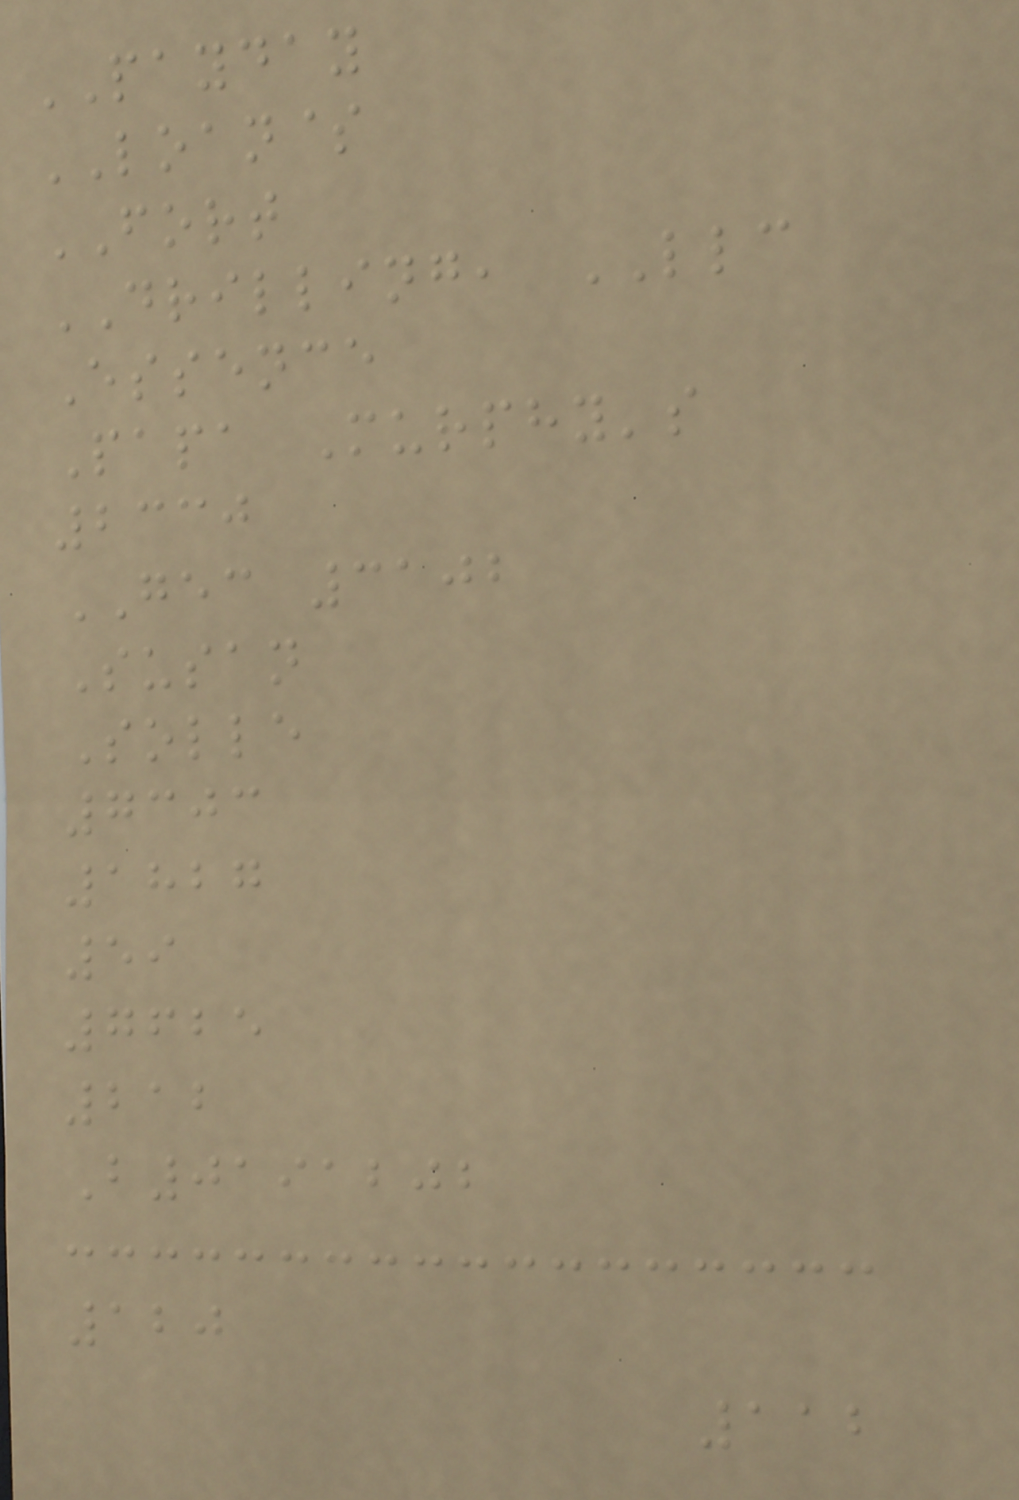PAYDAY
LOAN$
FORT
DRILLING, LLC
Essence
Papa Murphy's
2330
GEC 3102
Susan
Solle
7303
1827
59
7625
212
B0191202
120
112
